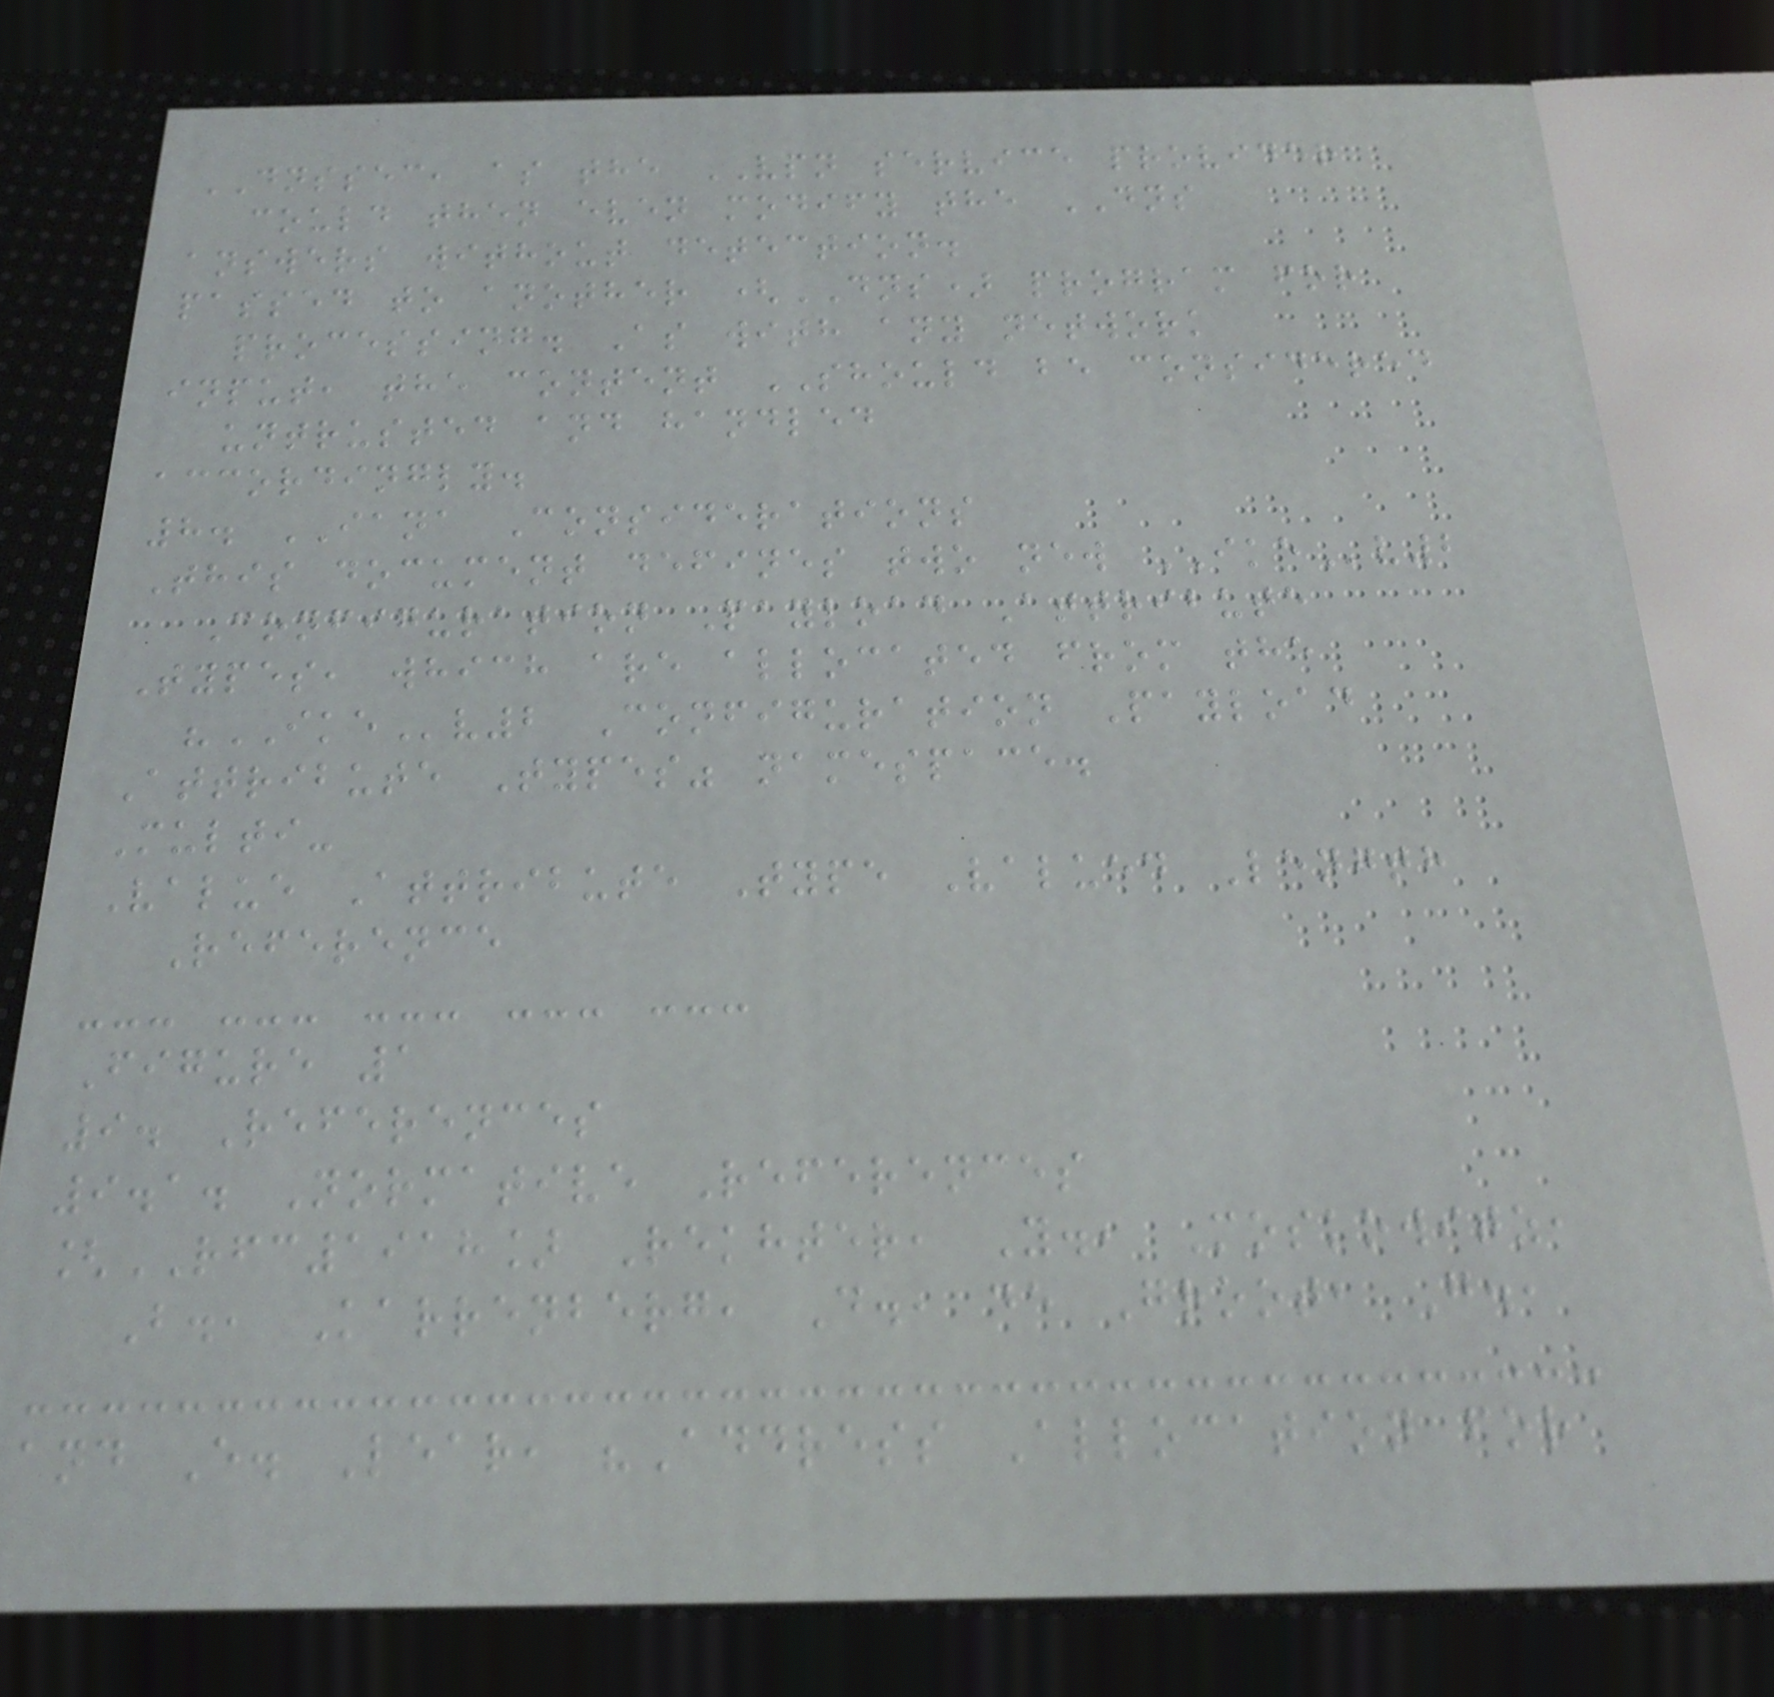DNSSEC, as the VPN service provider
could then even modify the DNS
answers without detection.
passed to another (DNS) program for
processing. As with any network
input, the content SHOULD be considered
untrusted and handled
accordingly.
8. IANA Considerations
This document defines two new IKEv2
Configuration Payload Attribute
Types, which are allocated from the
"IKEv2 Configuration Payload
Attribute Types" namespace.
Multi-
Value Attribute Type Valued Length
Reference
--- --- --- --- ---
Figure 1
9. References
9.1. Normative References
[RFC1918] Rekhter, Y., Moskowitz,
B., Karrenberg, D., de Groot, G.,
and E. Lear, "Address Allocation for
